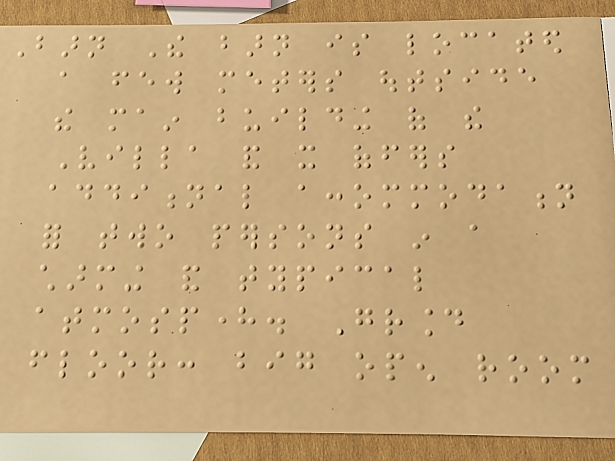Barn The barn is located
a few meters outside
the main building of the
Villa and it offers
additional accommodation
for two persons in a
charming and typical
atmosphere. Ground
floor: big open room
